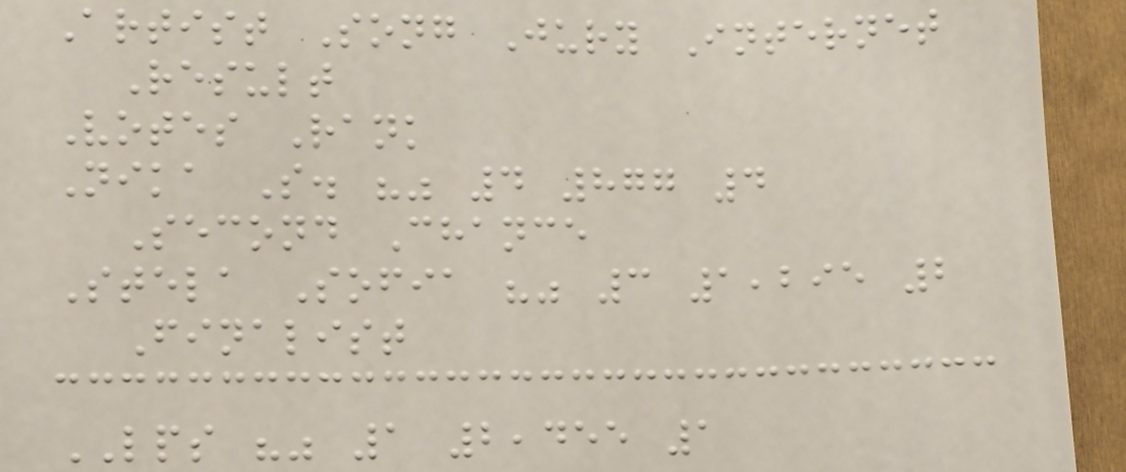Artist Song Jury Internet
Result
Votes Rank
Nika S. "" 4 877 4
Second Chance
Stela Sofia "" 3 1,295 2
Finalist
LPS "" 1 2,455 1
